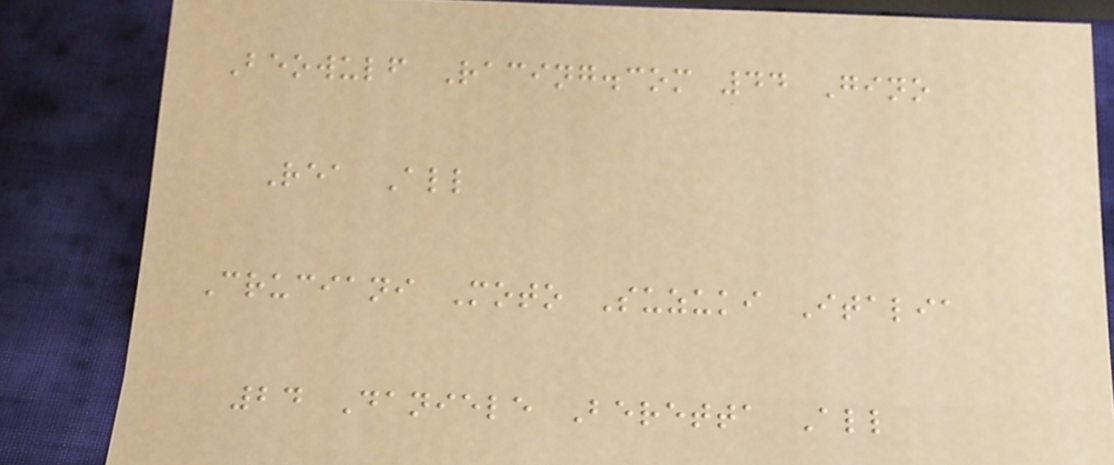Beowulf Racing.com 44 Gino
Rea All
Cruciani Moto Suzuki Italia
24 Daniele Beretta All
